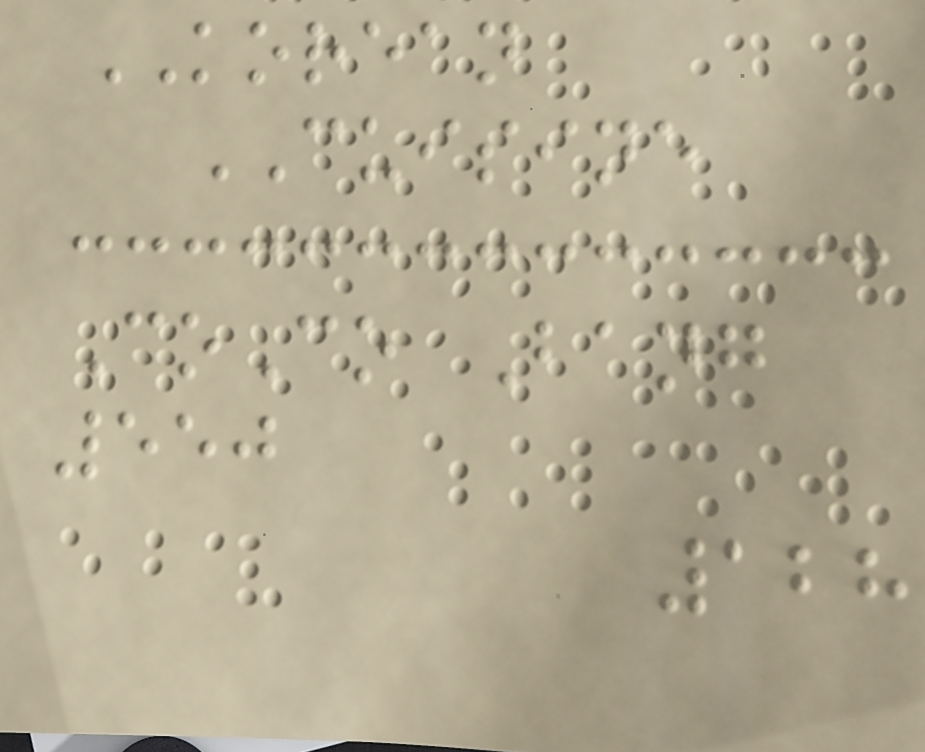KOREAN
CUISINE
CoCo Bang
550
128
